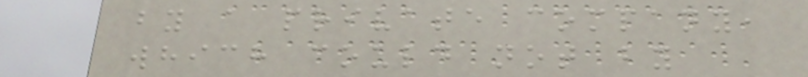by a private company,
which could not by
